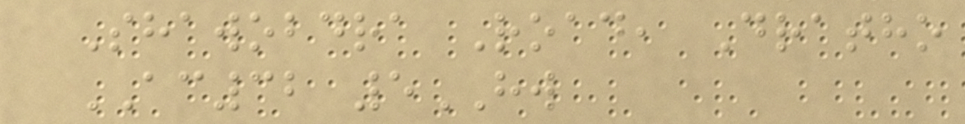Shawobdra Road, Dratho
AC32 5HW
